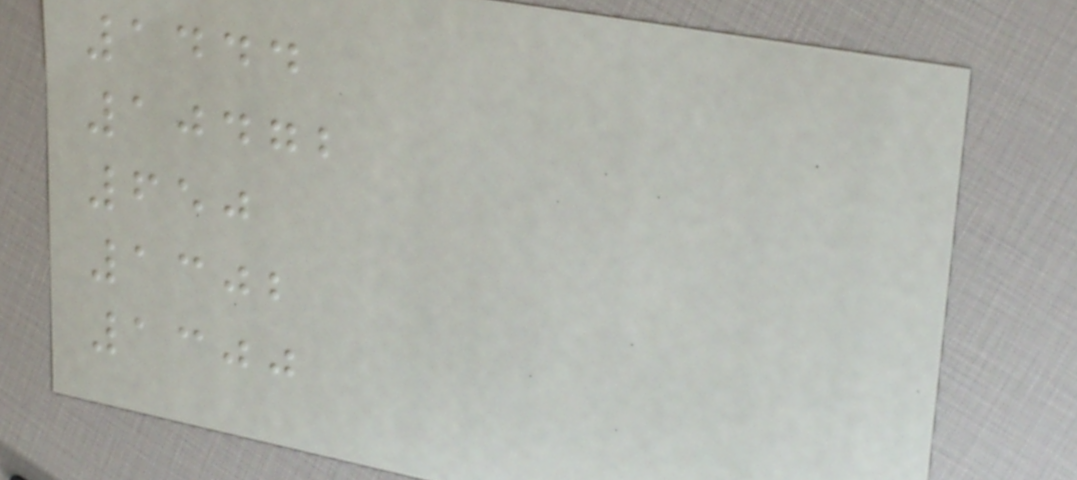1444
10472
650
1302
1300
